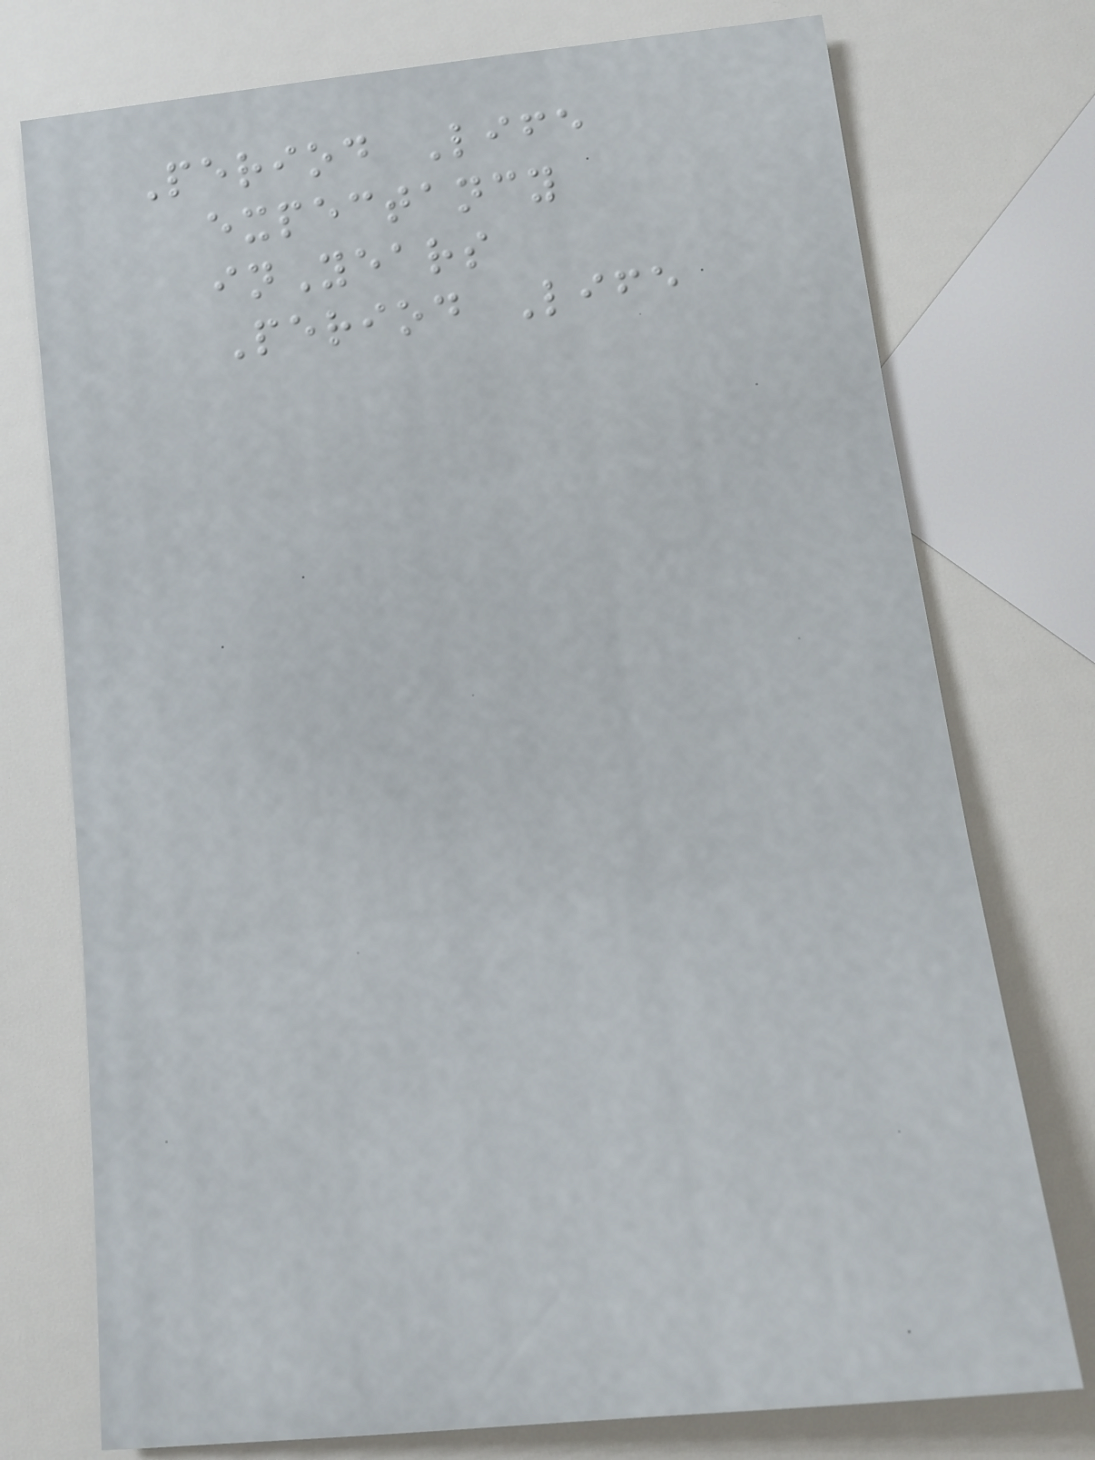Period Life
expectancy
inYears
Period Life
